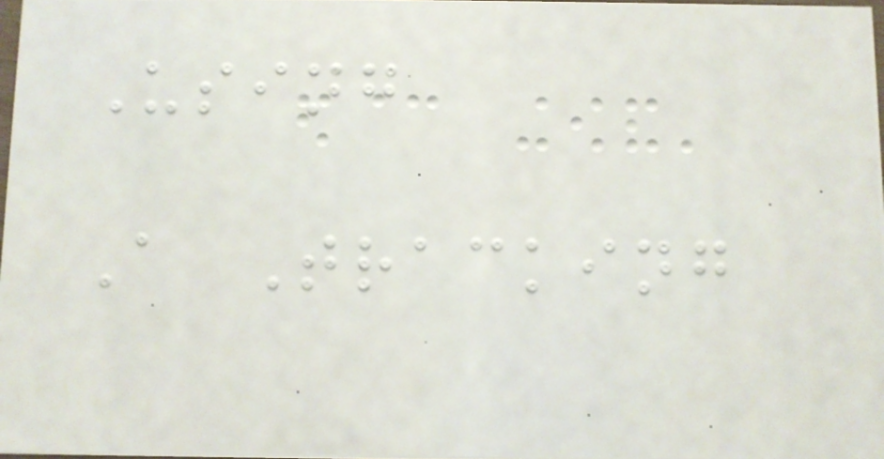Using
A Tracking
